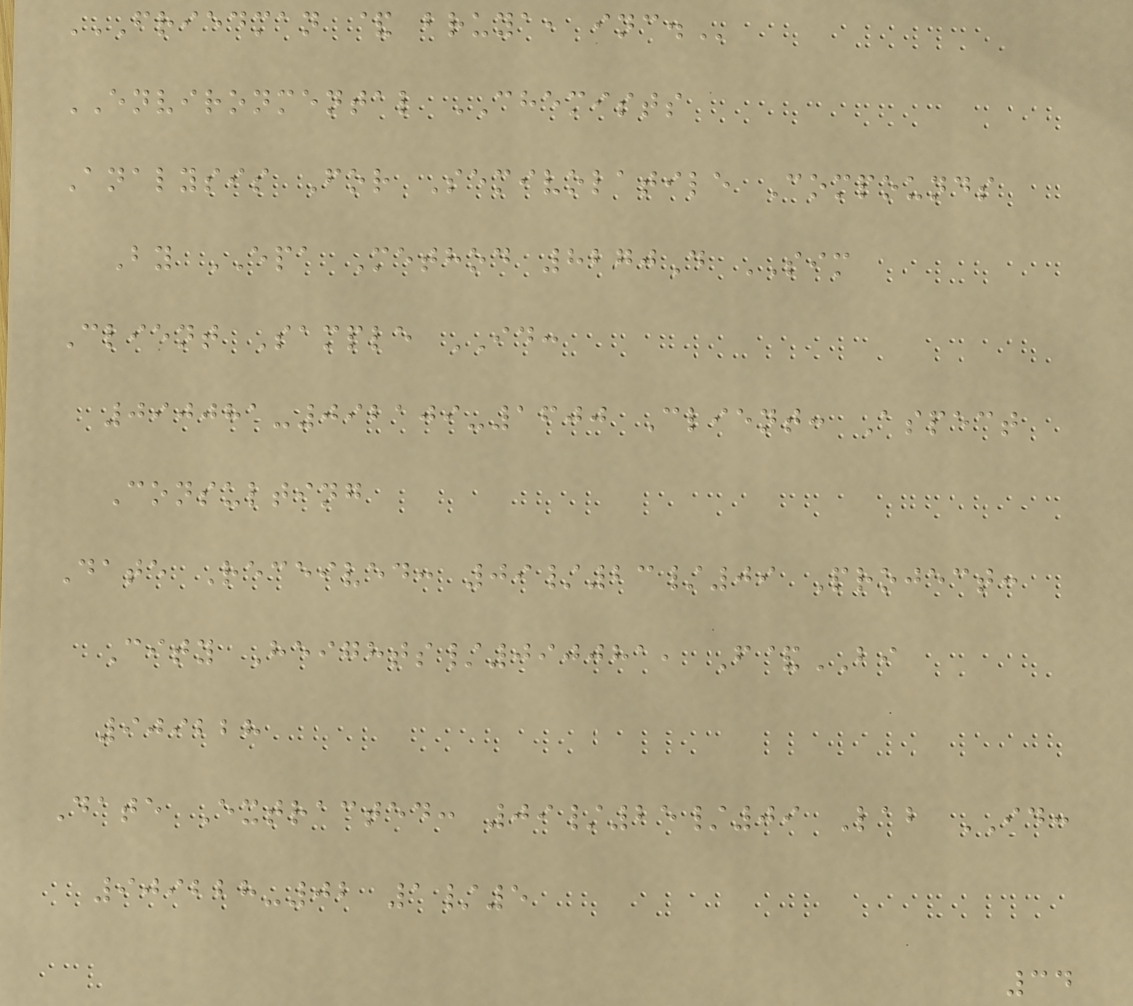FRIEDMAN & BRUYA, INC.
ENVIRONMENTAL CHEMISTS
Analysis For Semivolatile Compounds
By EPA Method 8270D SIM
Client Sample ID:
090081-092109-1600 Client: Aspect
Consulting
Date Received: 09/23/09 Project:
City Heights/090081, F&BI
909228
Date Extracted: 09/25/09 Lab ID:
909228-02 1/5
34
